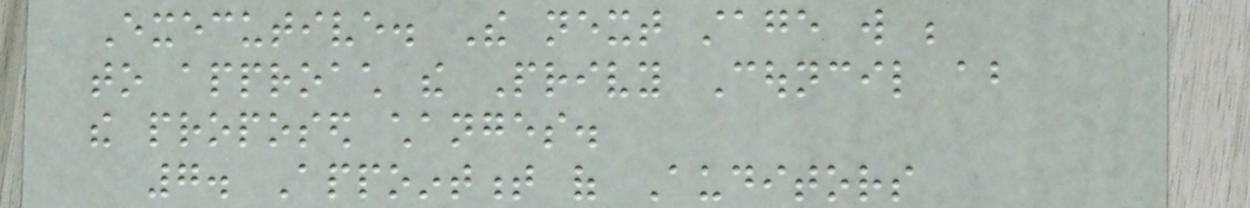Executive. The next stage will be
to approach the Privy Council about
the proposed changes.
7. Appointment of Auditors
